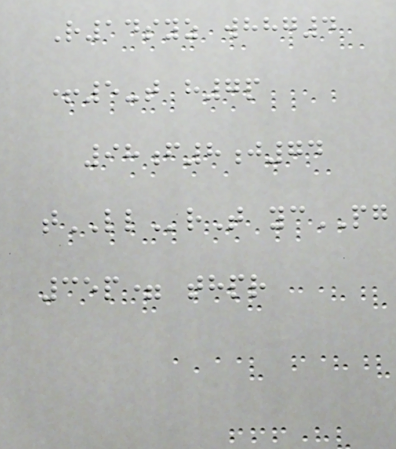R14syz whhg4
+5-t h7p
98f8j74
tLLrT ycPG
35p= thpr
